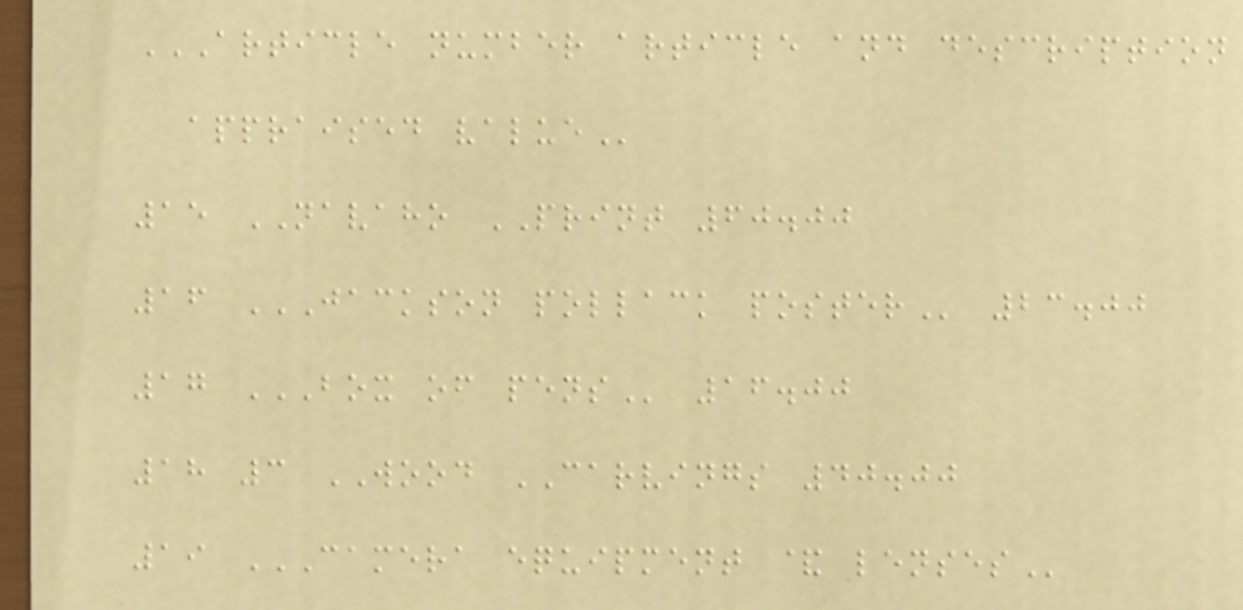ARTICLE NUMBER ARTICLE AND DESCRIPTION
APPRAISED VALUE
15 NAVAHO PRINT 60.00
16 JACKSON POLLACK POSTER 23.00
17 BOX OF PENS 16.00
18 3 WOOD CARVINGS 40.00
19 CAMERA EQUIPMENT & LENSES
